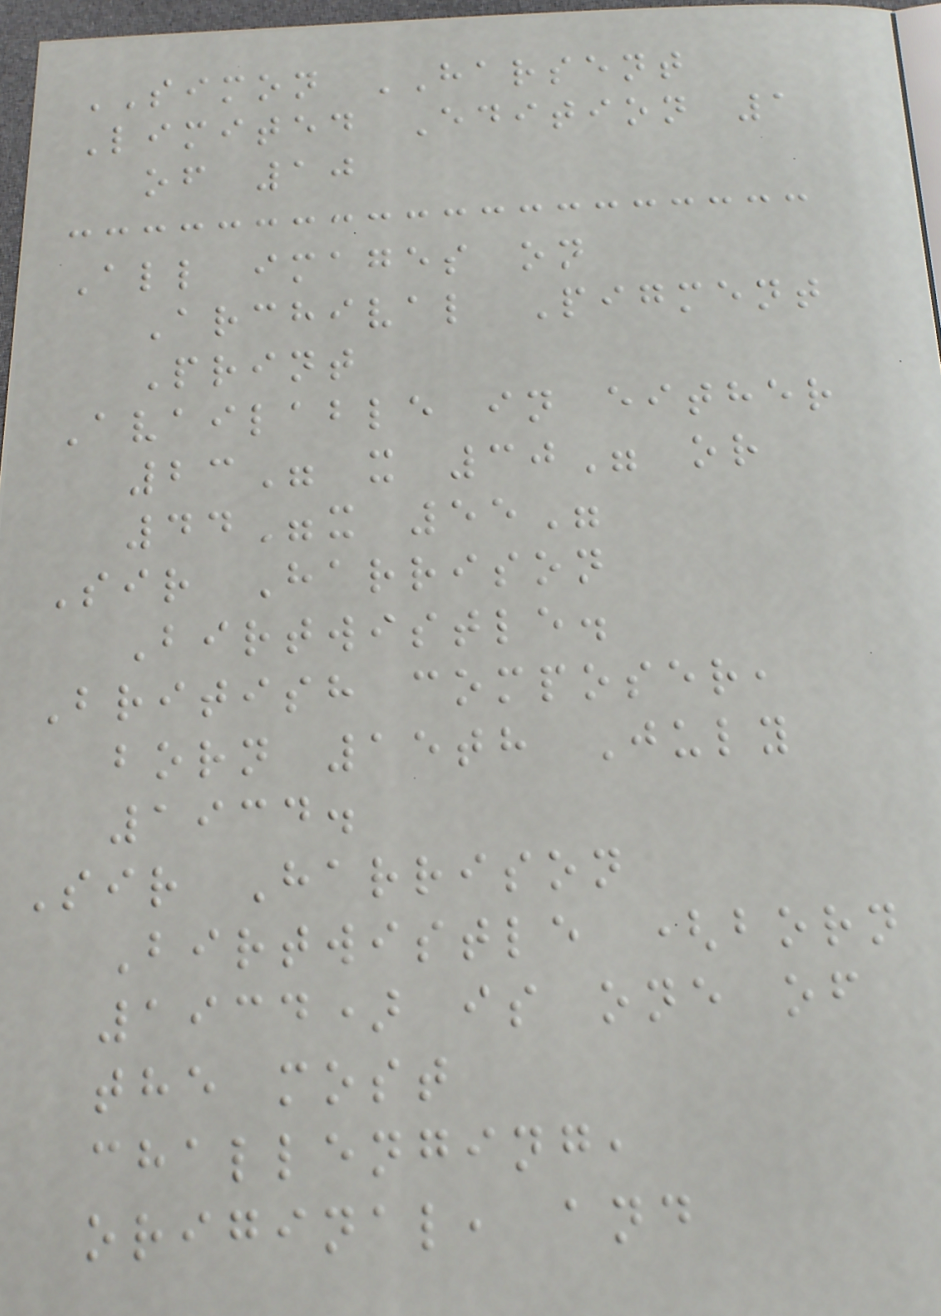SIMON HARSENT
Limited Edition 1
of 10
All images on
Archival Pigment
Print
Available in either
23" x 30" or
44"x 55"
Sir Harrison
Birtwistle.
British composer,
born 15th July
1934.
Sir Harrison
Birtwistle (born
1934) is one of
the most
challenging,
original, and
